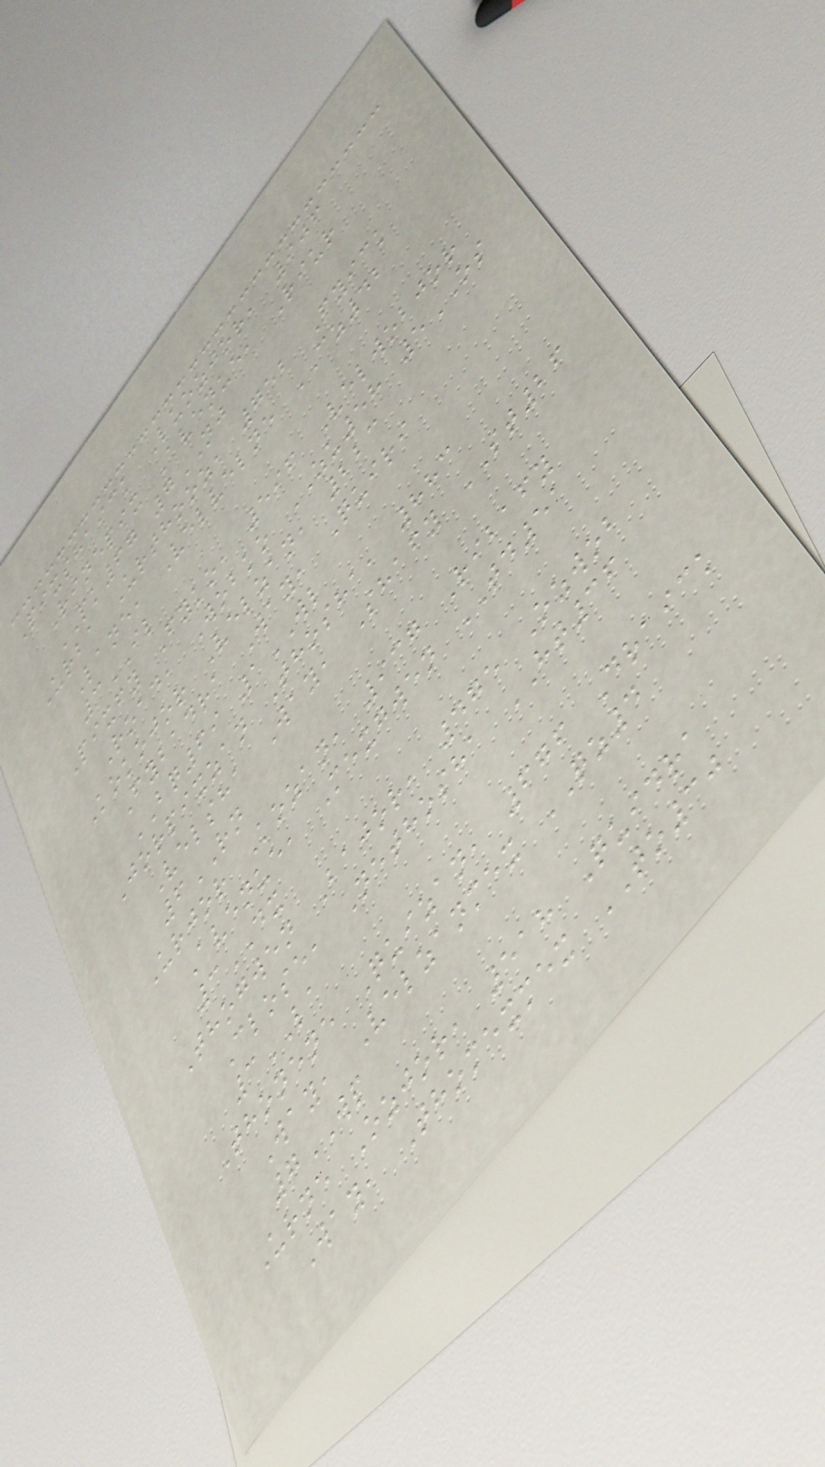Pixshaick Luozjor, 906
Rinepix Avenue, Riur
PK67 7NJ
Urba Urthooz, 752 Fyick
Lane, Velvelne CZ42
3IL
Pixfy Fyko, 596 Velwobjor
Road, Wobko ZU58 5OS
Kokojor Velzan, 223
Fybadra Way, Quiri
BQ69 1WL
Jorpixzan Thosha, 883
Velsha Way, Shafy ST26
6RN
Urjor Kozan, 937 Ribafy
Avenue, Mexgwen TD51
3DX
Thogwen Bajor, 475 Ozwob
Close, Nethosha HT36
3LA
Thonene Quizan, 676 Draick
Way, Velzanmex QZ4
7WP
Urne Ozjor, 518 Quidra
Way, Thomexmex TO30
